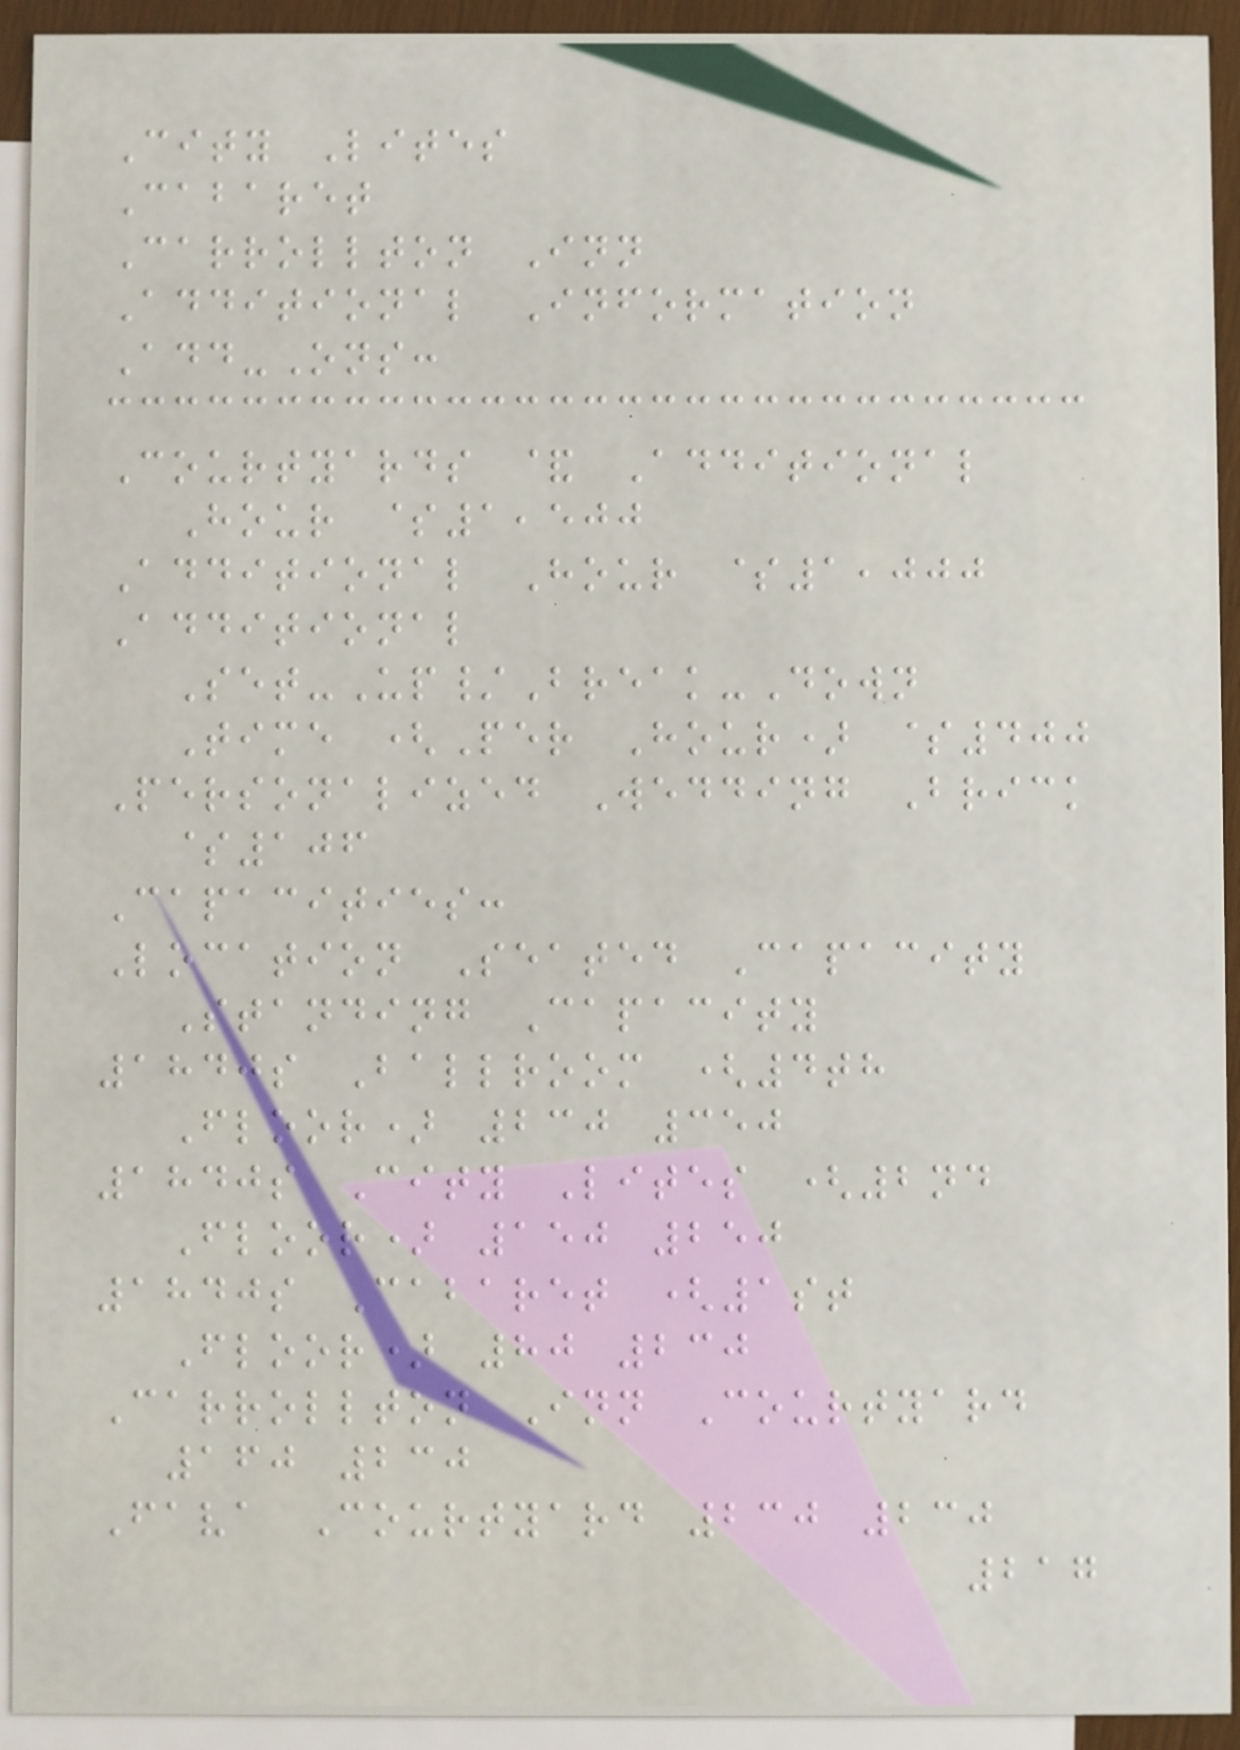City Lites
Cabaret
Carrollton Inn
Additional Information
Add-Ons:
Courtyards & Additional
Hour $1,500
Additional Hour $1,000
Additional
Set-Up/Break-Down
Time (Per Hour) $400
Personalized Wedding Brick
$106
Capacities:
Location Seated Capacity
Standing Capacity
1840s Ballroom (4th
Floor) 230 350
1840s City Lites (2nd
Floor) 150 250
1840s Cabaret (1st
Floor) 80 230
Carrollton Inn Courtyard
160 230
Fava Courtyard 230 230
217
